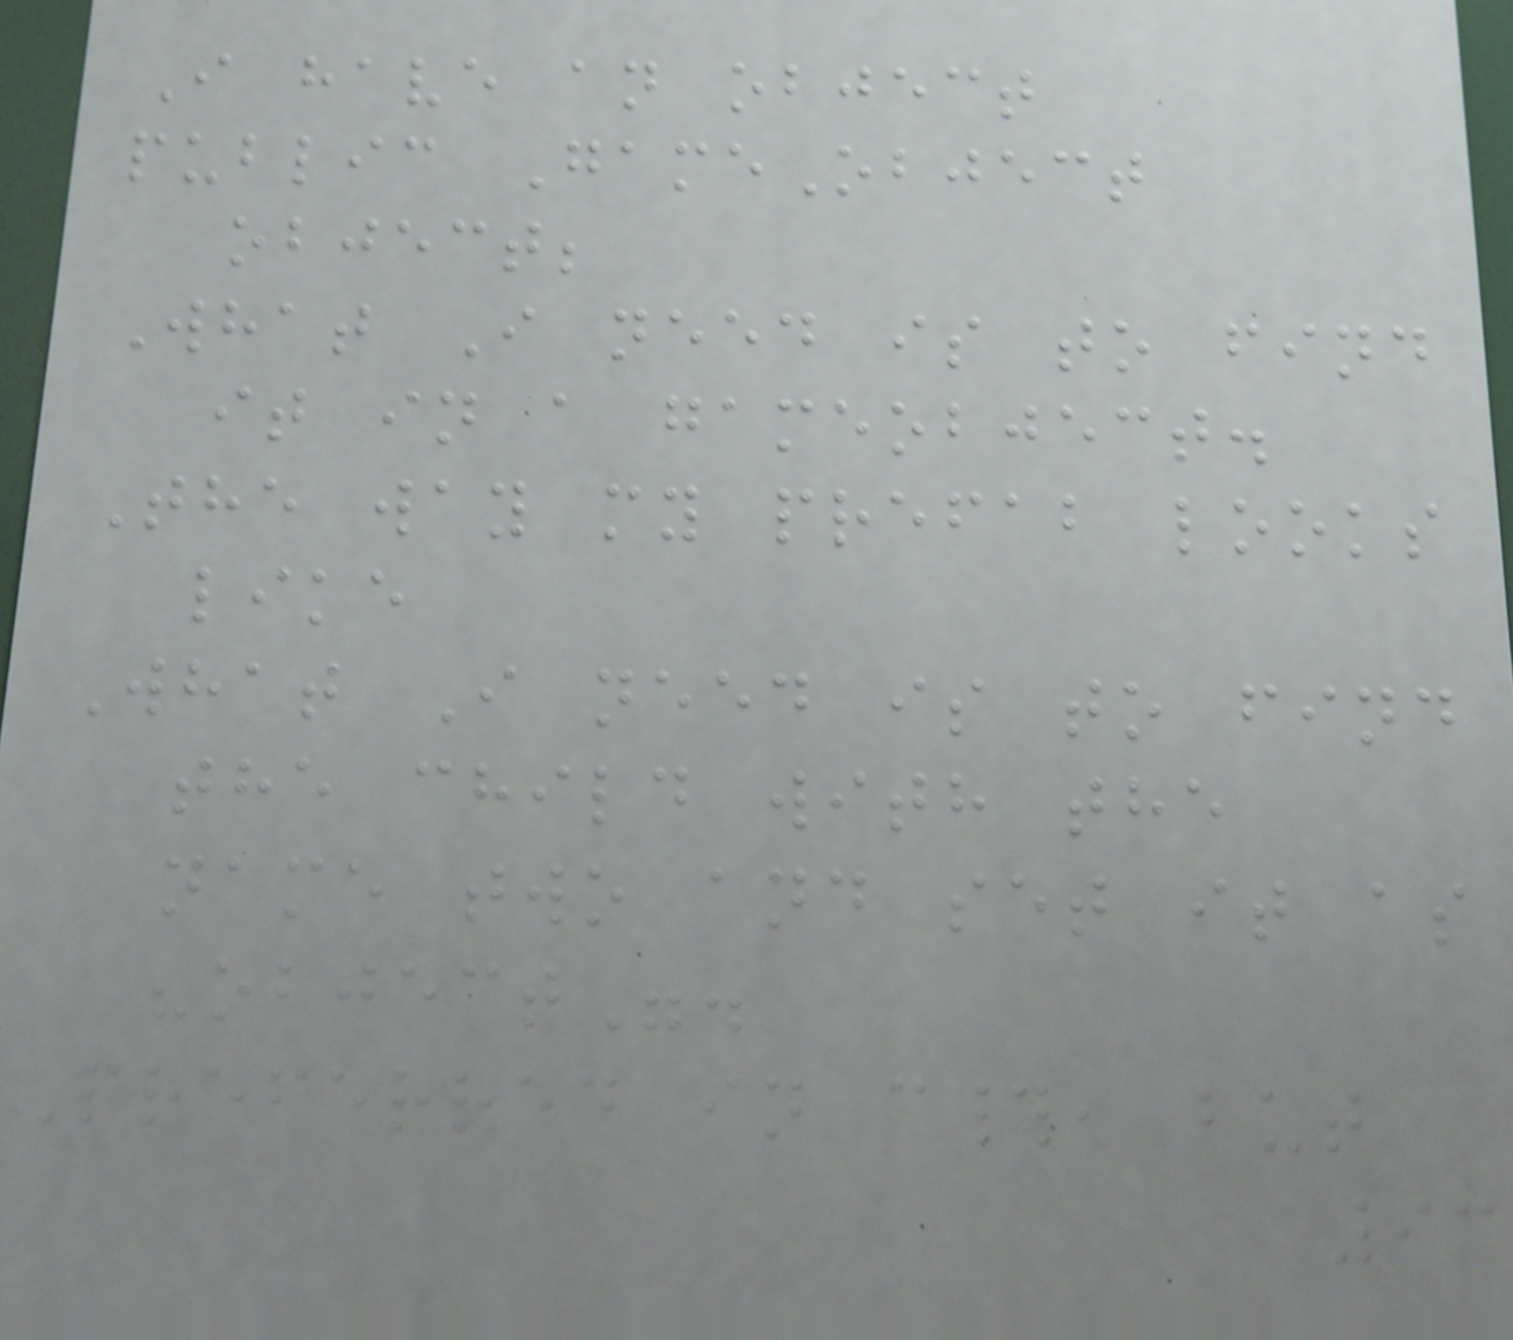I have an object
public GameObject
object;
What I need is to find
it in a gameobject.
The way my prefab looks
like
What I need is to find
the child with the
name two and set it as
"object".
Preferred in c#, but
93
